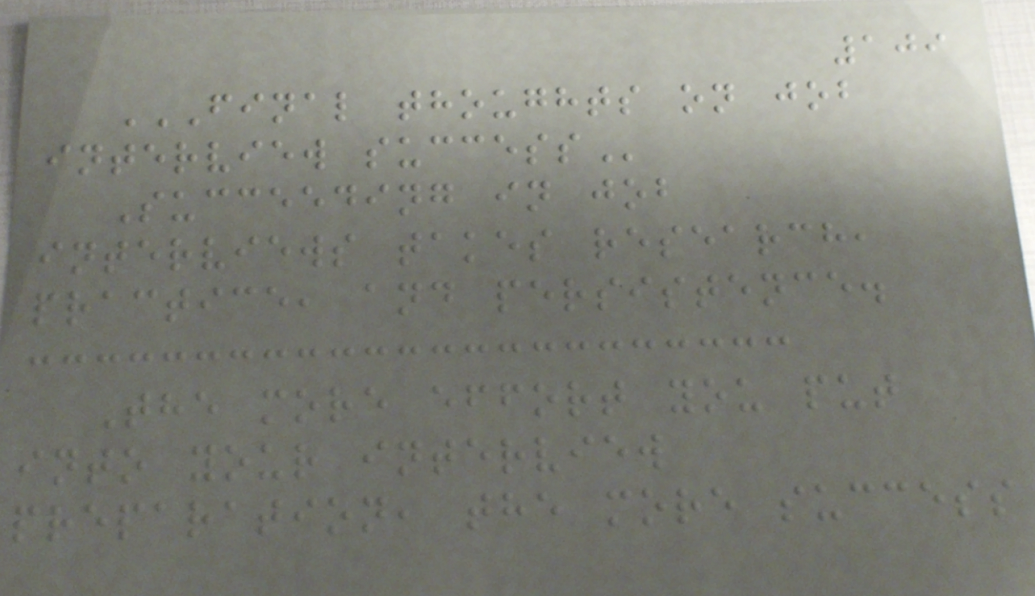109
FINAL THOUGHTS ON JOB
INTERVIEW SUCCESS
Succeeding in job
interviews takes research,
practice, and persistence.
The more effort you put
into your interview
preparation, the more success
